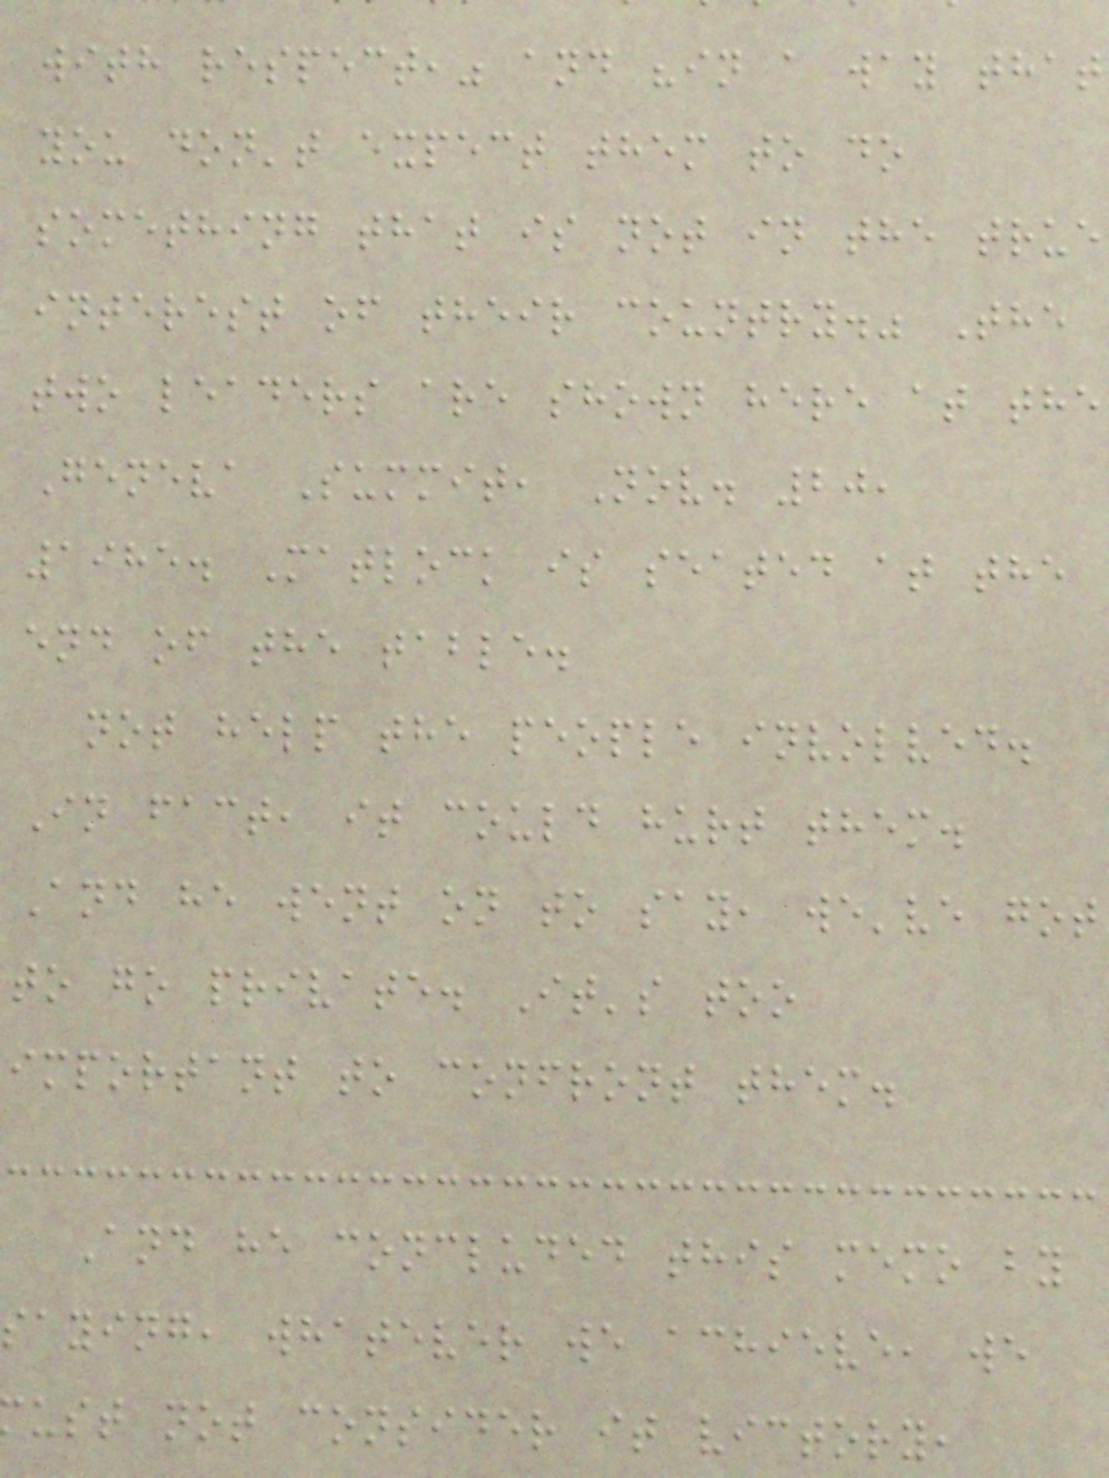with respect," and "in a way that
you don't expect them to do
something that is not in the true
interest of their country." The
two leaders are shown here at the
Geneva Summit, Nov. 20,
1985. Matlock is seated at the
end of the table.
not help the people involved.
In fact, it could hurt them.
And he went on to say, we've got
to go private. It's too
important to confront them.
And he concluded this memo by
saying, whatever we achieve, we
ust not consider it victory,
